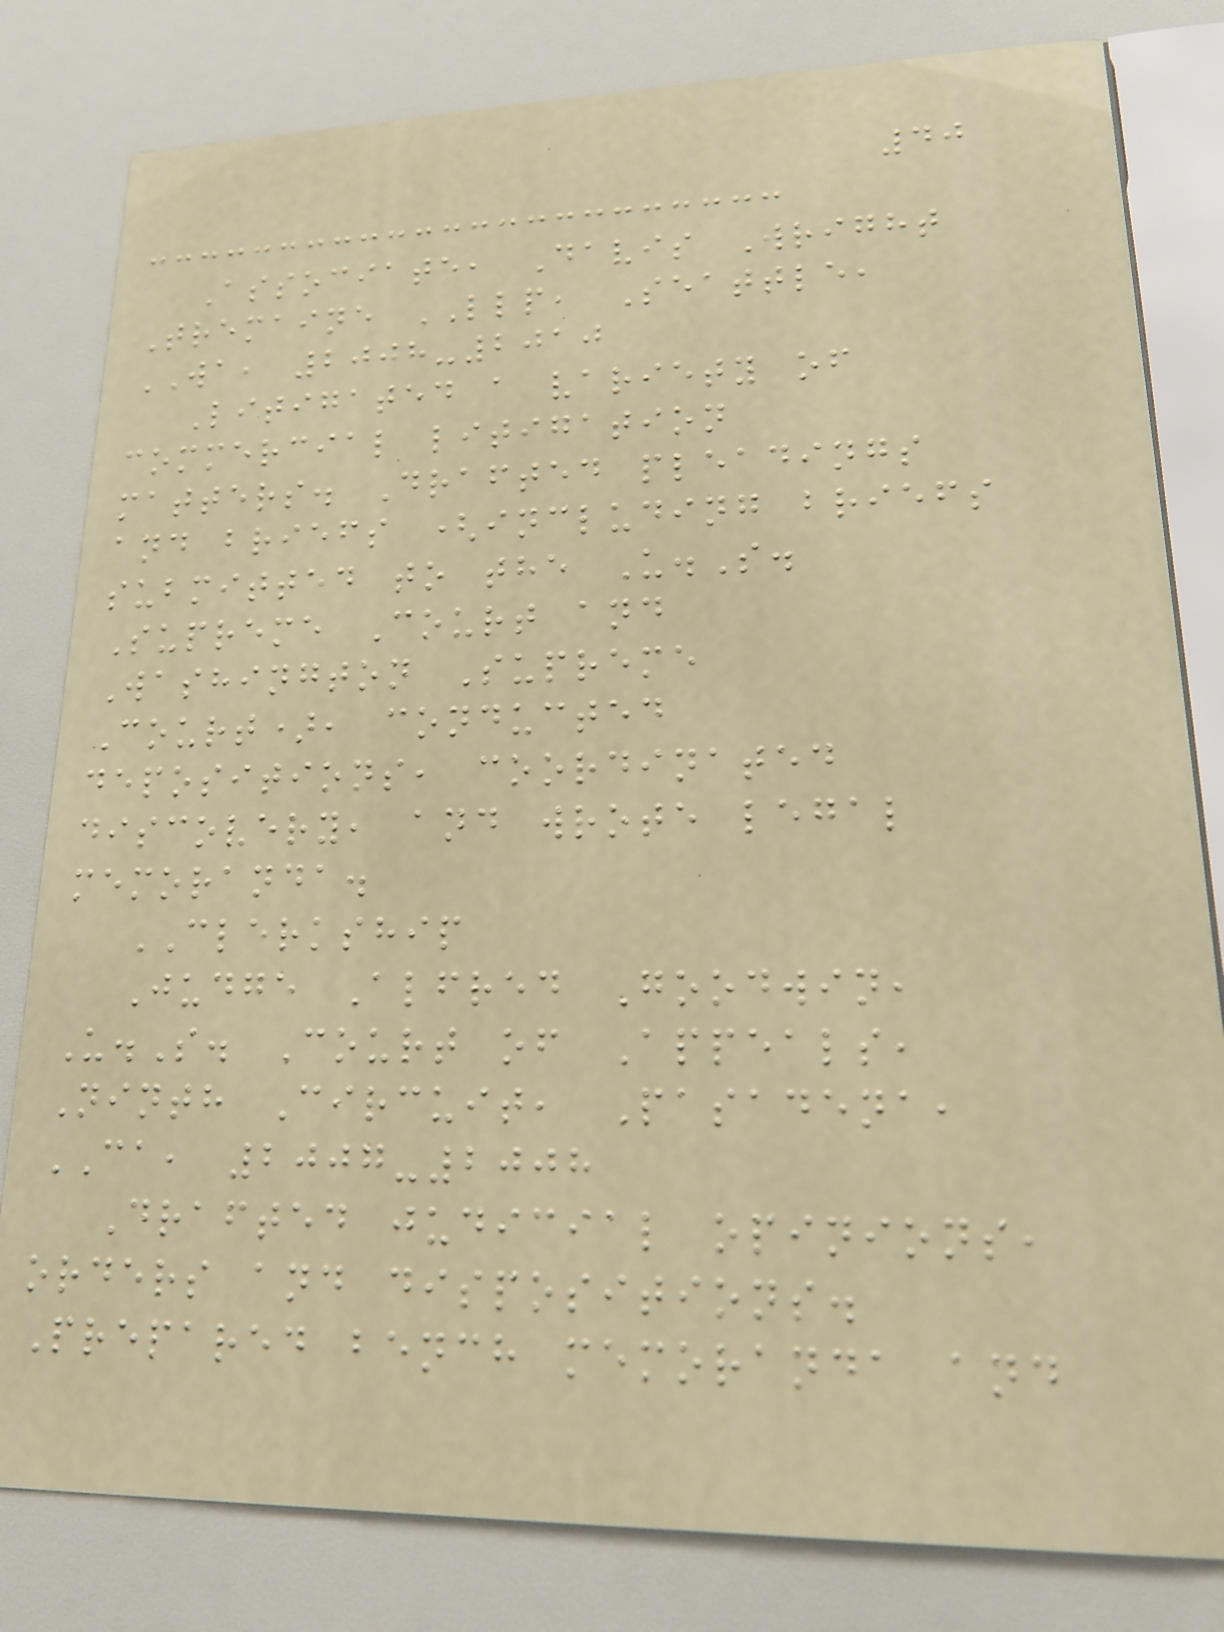40
Associate, Davis Wright
Tremaine LLP, Seattle,
WA, 2008-2010
Litigated a variety of
commercial litigation
matters. Drafted pleadings
and briefs (including briefs
submitted to the U.S.
Supreme Court and
Washington Supreme
Court), conducted
depositions, coordinated
discovery, and wrote legal
memoranda.
CLERKSHIP
Judge Alfred Goodwin,
U.S. Court of Appeals,
Ninth Circuit, Pasadena,
CA, 2007-2008
Drafted judicial opinions,
orders and dispositions.
Prepared bench memoranda and
